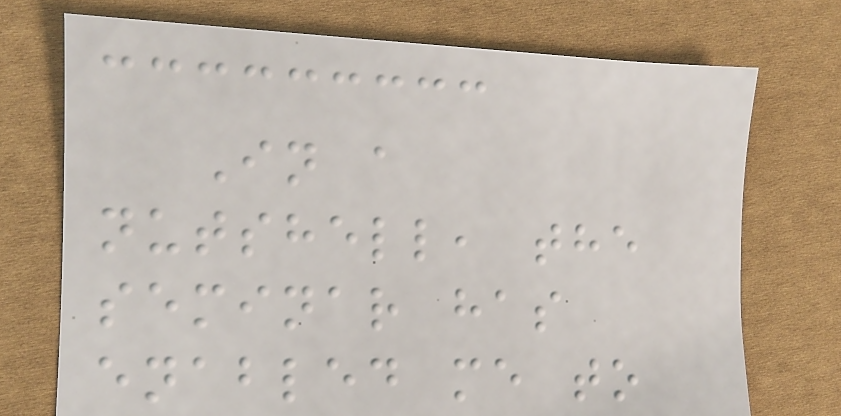In a
nutshell, the
seminar has
enabled me to
